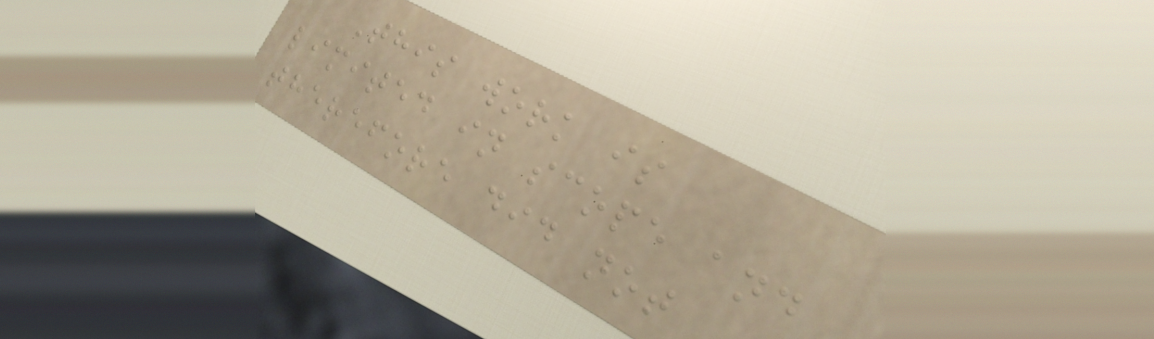This work is
limited in scope and
therefore did not
